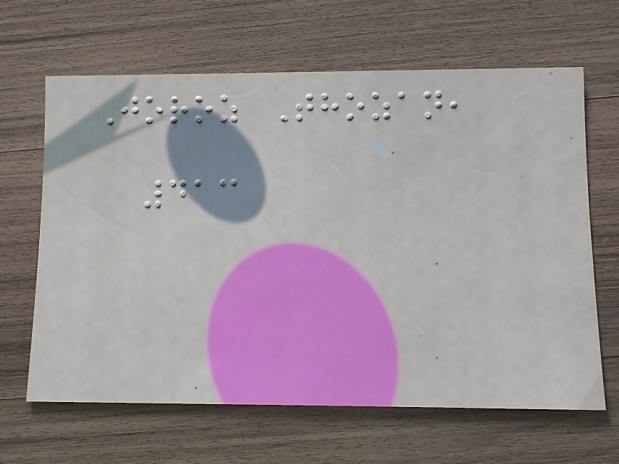Joroz Thozan,
413
